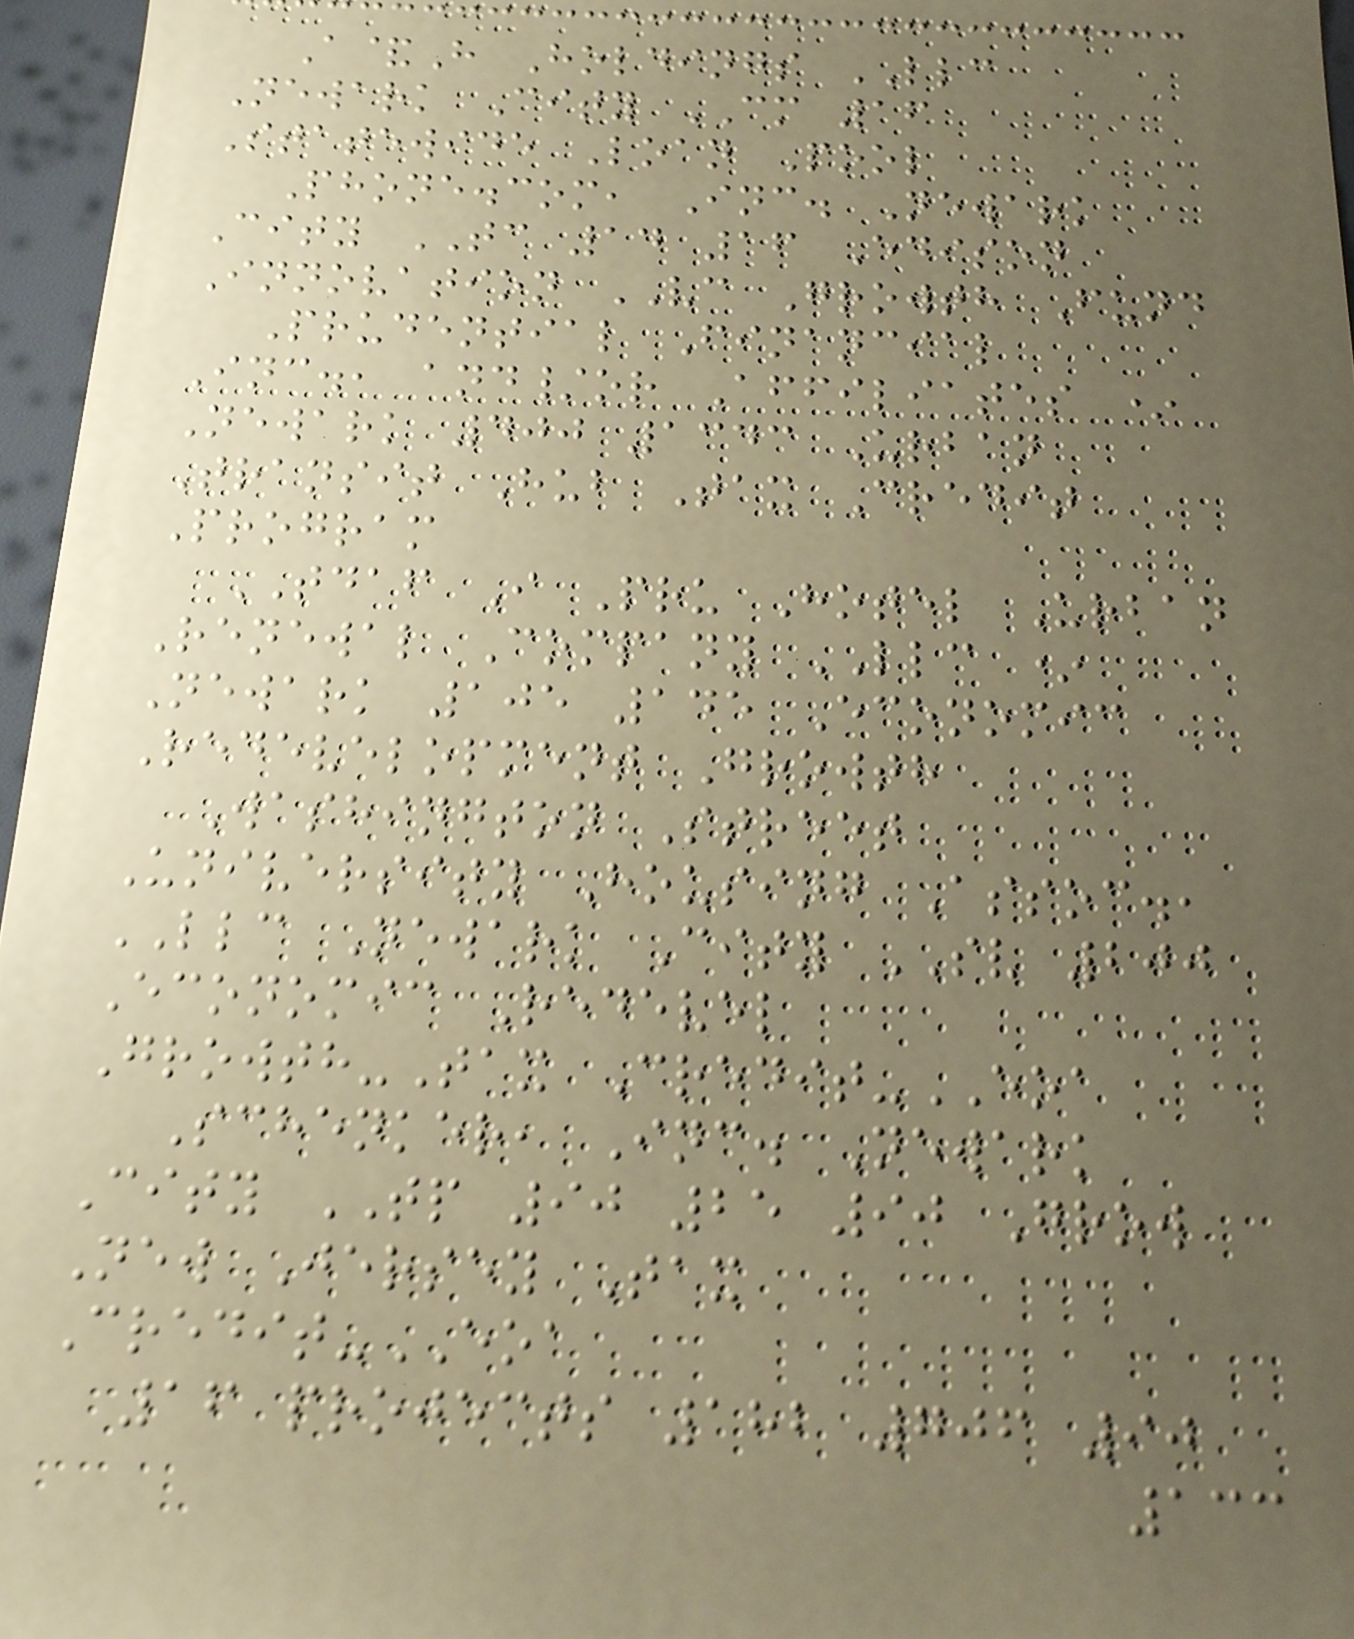A&H Holdings LLC
Newark City CM 16
Statewide Loan Pool
Phone.com, Inc. Newark
City TC 14 16 Edison
Innovation VC Growth Fund
Prudential Financial
Inc., and/or Affiliates *
Newark 400 1343 Urban
Transit Hub Tax Credit
Program
TDAF I Pru Hotel Urban
Renewal Company LLC *
Newark 105 145 Economic
Redevelopment Growth
Washington Street
University Housing Assoc.,
LLC Newark City SV 200
Economic Redevel
Growth-Tax Credit-EOA
Schenker, Inc. Newark
City TP 90 25 90 Grow
New Jersey Tax
Credit-EOA
16 projects 182 706 90
133
